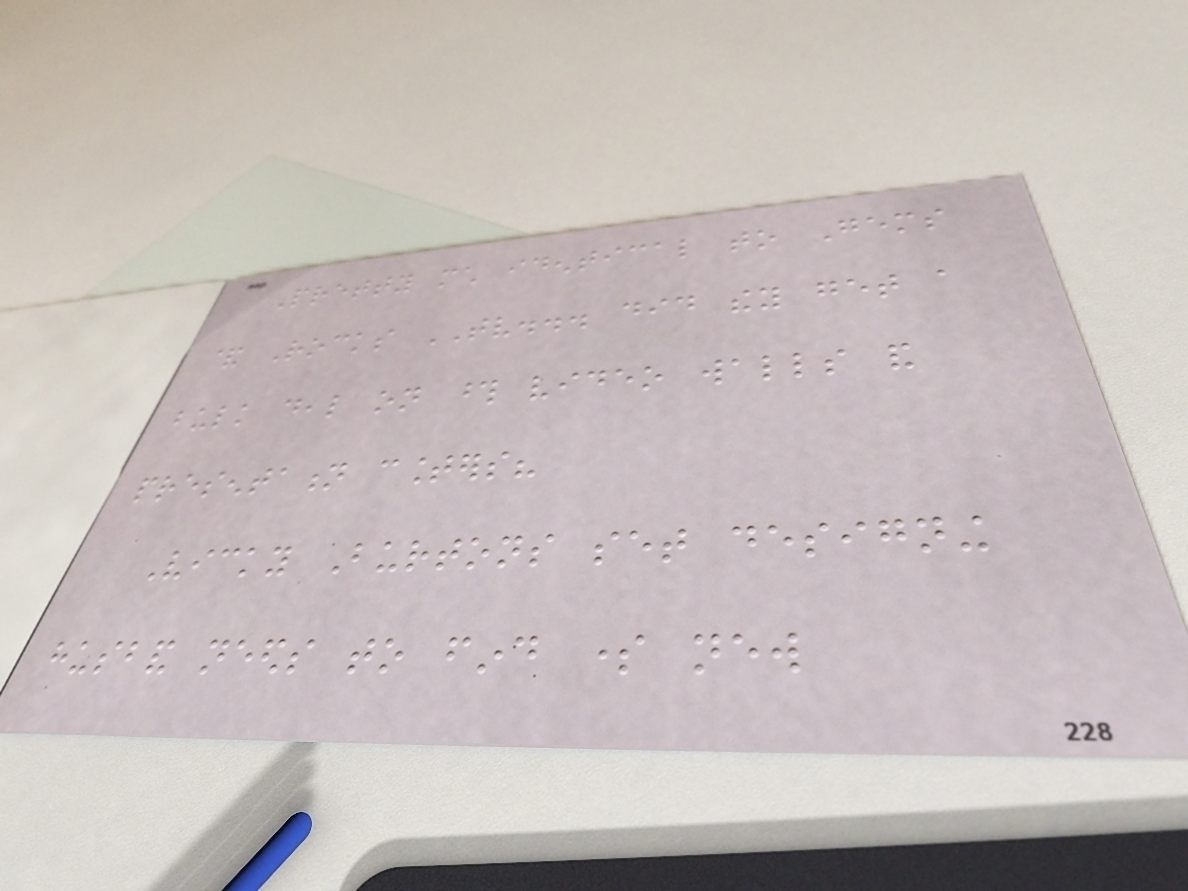Pretty much identical to Gems
& Rocks TV... did they get a
bulk deal on those video walls and
presentation counters?
Vicky Burtons set designing
husband needs to find some new
